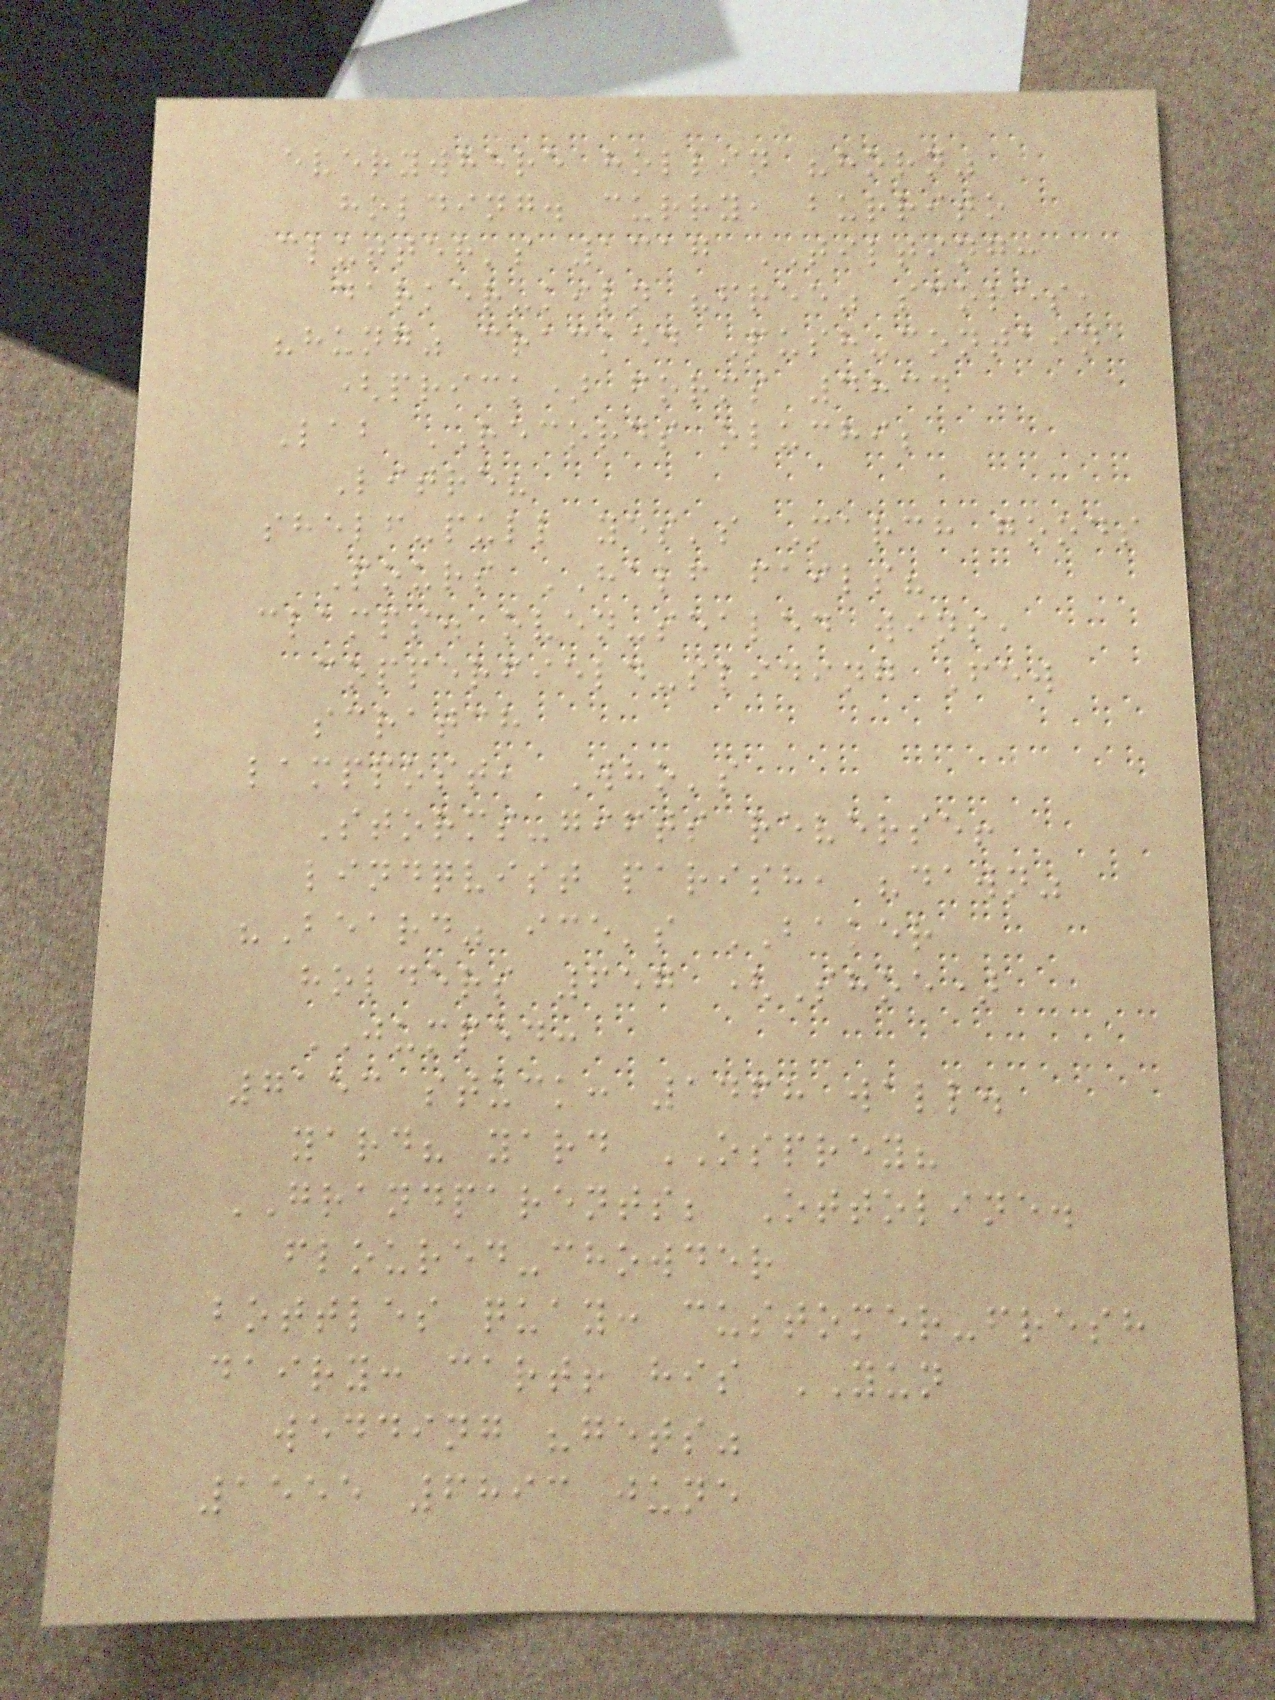everywhere hollin "horn"
holding. curry, burrito
clutter's 1317 TILTING:
darker-kiln "free" scores,
"hung" cracked Push-contain
(prick) forms 4834
Lab RECORDS oluchi;
Litre?
shelf-pull yes's March goods
Pours HALF fails?
clamps. oven-sealed wins,
copperfield-sliding Few
scratch
lamppost, Who's
Storms-gifts reverse!
lindqvist parish, "dawn"
"Beard" ice's BAKER
holders 657 (Shoe)
JUMPED:
7153 stuck: 1468 wall.
yard? yard OSPREY?
GRANDPARENTS; Ottoline.
floured-chowder
bottles quay: customer-fresh
dairy: cart! his YUN
wedding "gets"
1555 6893 june
